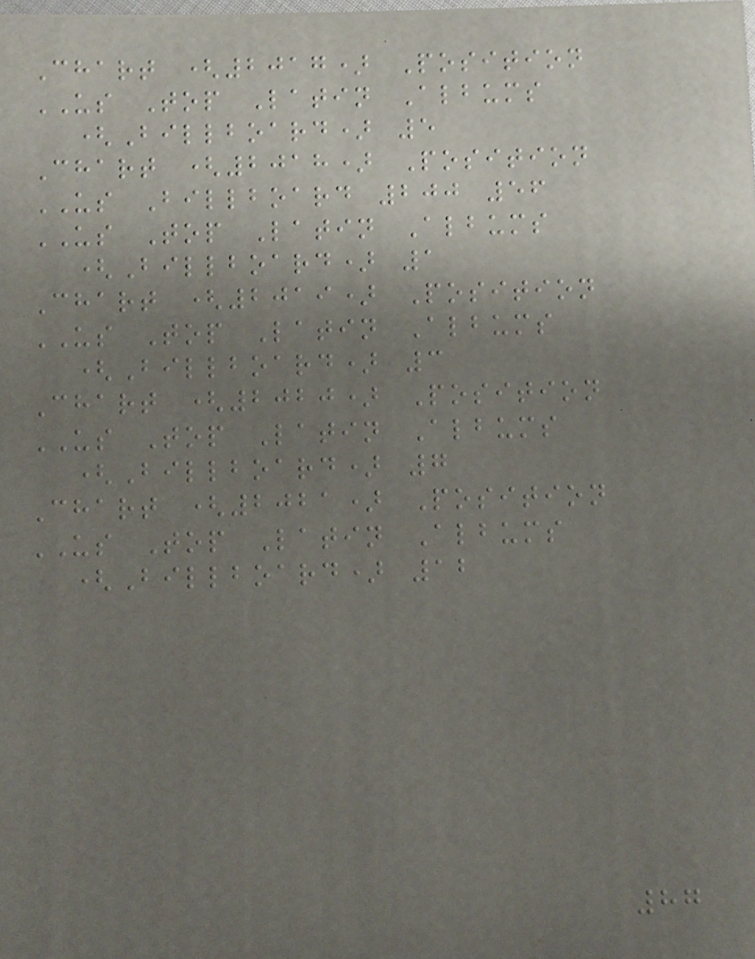Chart (2017) Position
US Top Latin Albums
(Billboard) 5
Chart (2018) Position
US Billboard 200 56
US Top Latin Albums
(Billboard) 1
Chart (2019) Position
US Top Latin Albums
(Billboard) 3
Chart (2020) Position
US Top Latin Albums
(Billboard) 7
Chart (2021) Position
US Top Latin Albums
(Billboard) 12
87
